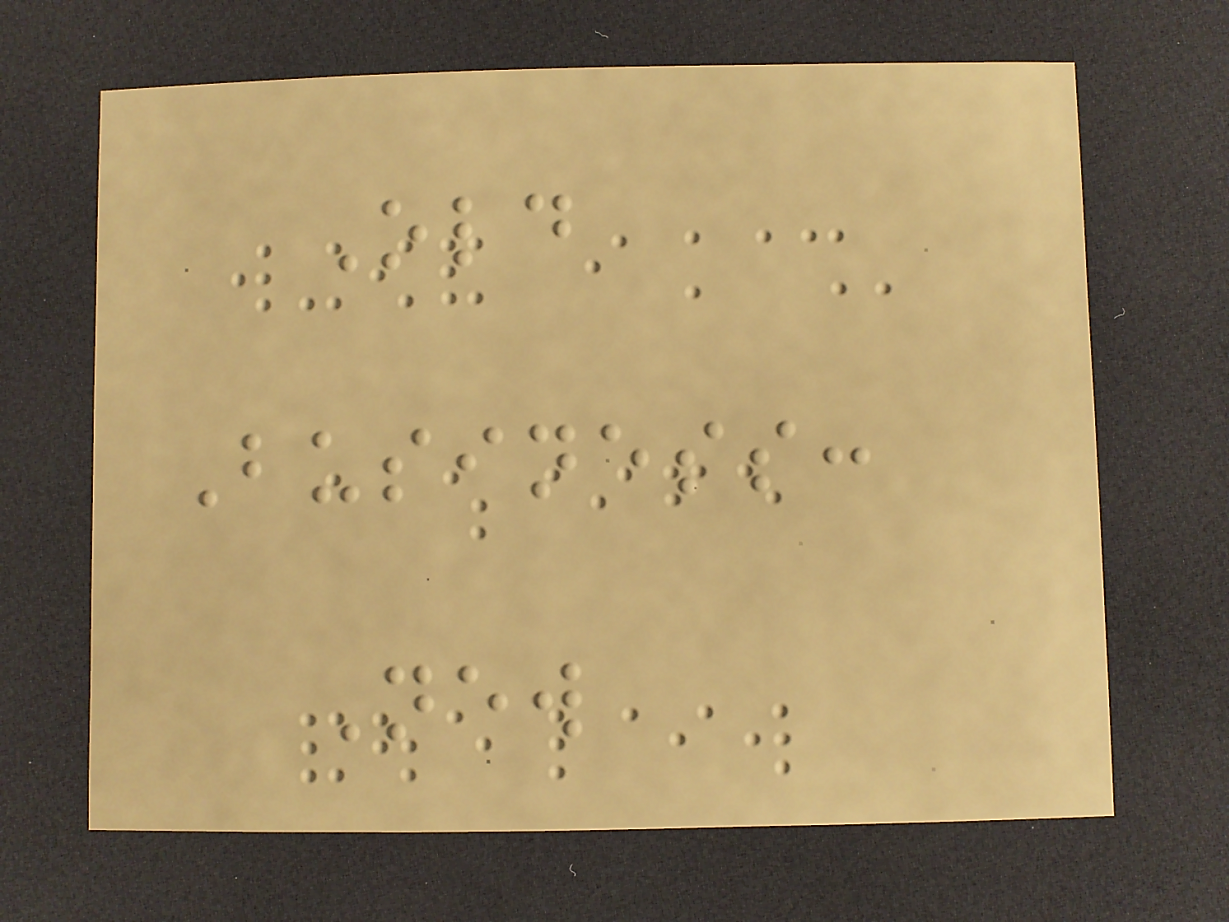Old
Business:
New
